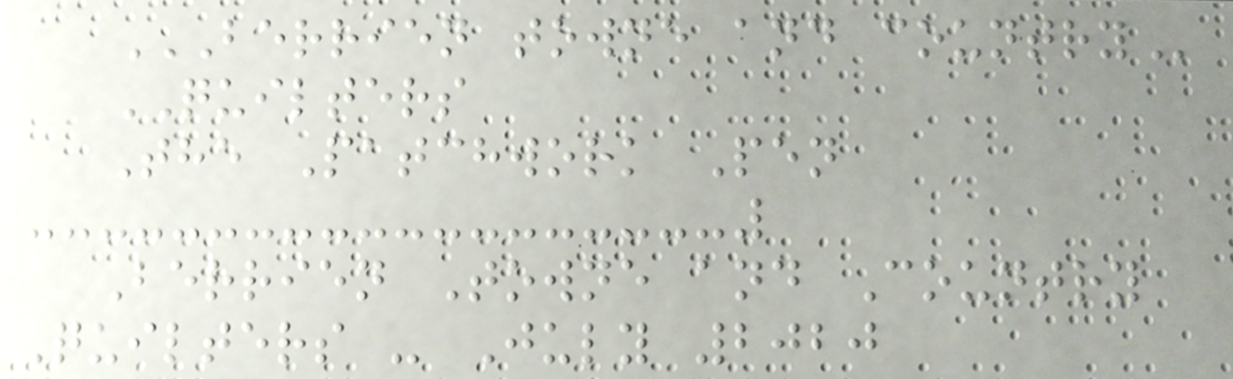BERRIEN TOWNE AND COUNTRY
QUILTERS
The Patchwork Pen
Berrien Towne and Country
Quilters - July 2020
